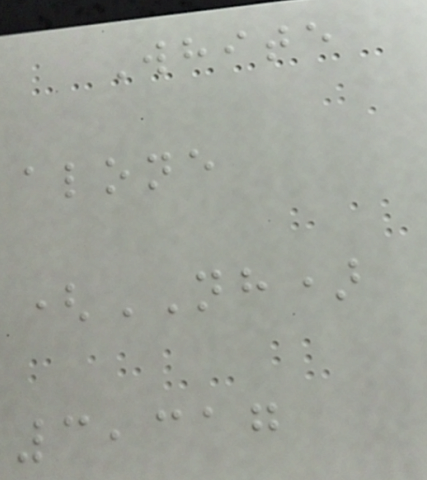White
alone
(NH)
3,317
